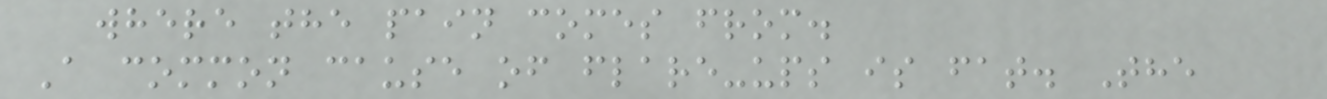where the pain comes from.
A common cause of flare-ups is fat. The
